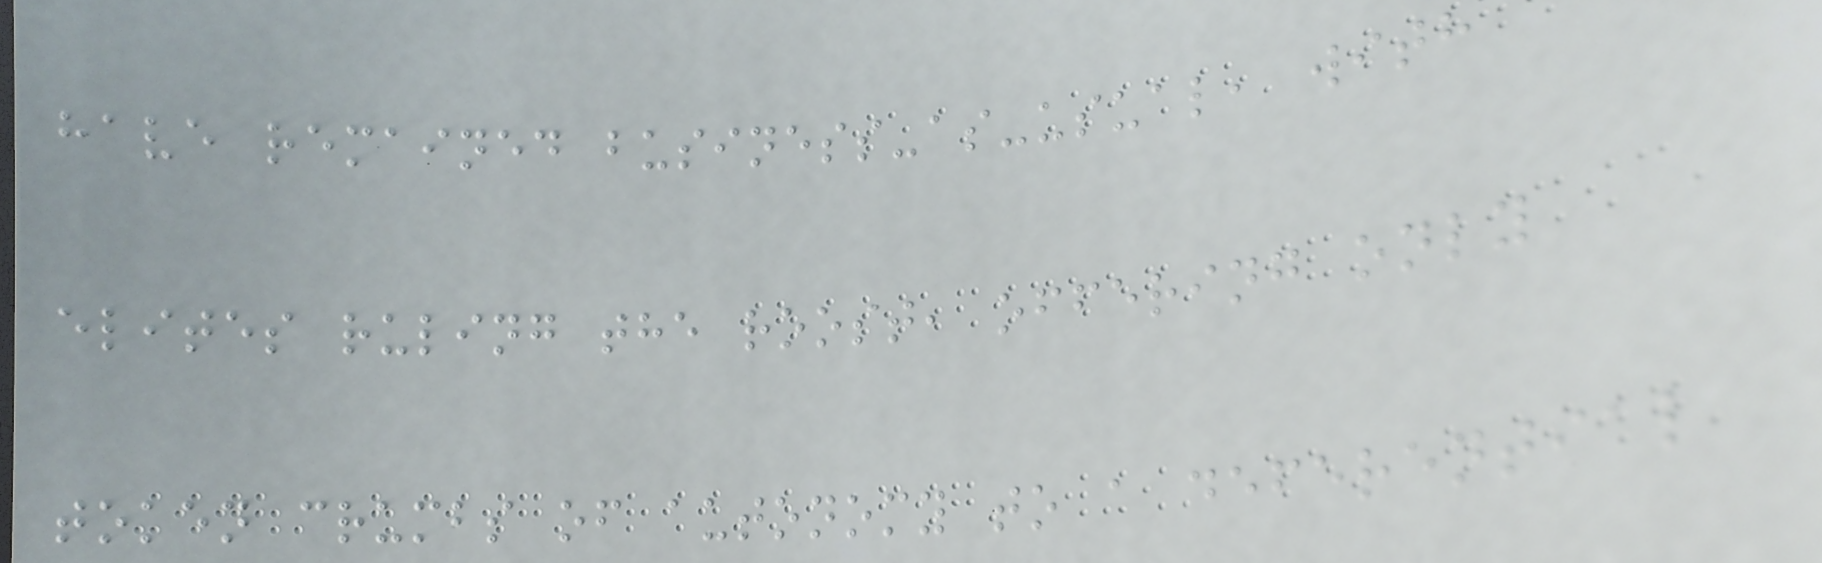have remained business-as-usual, with
elites ruling the roost, offering only
token crumbs of autonomy to a deferential
